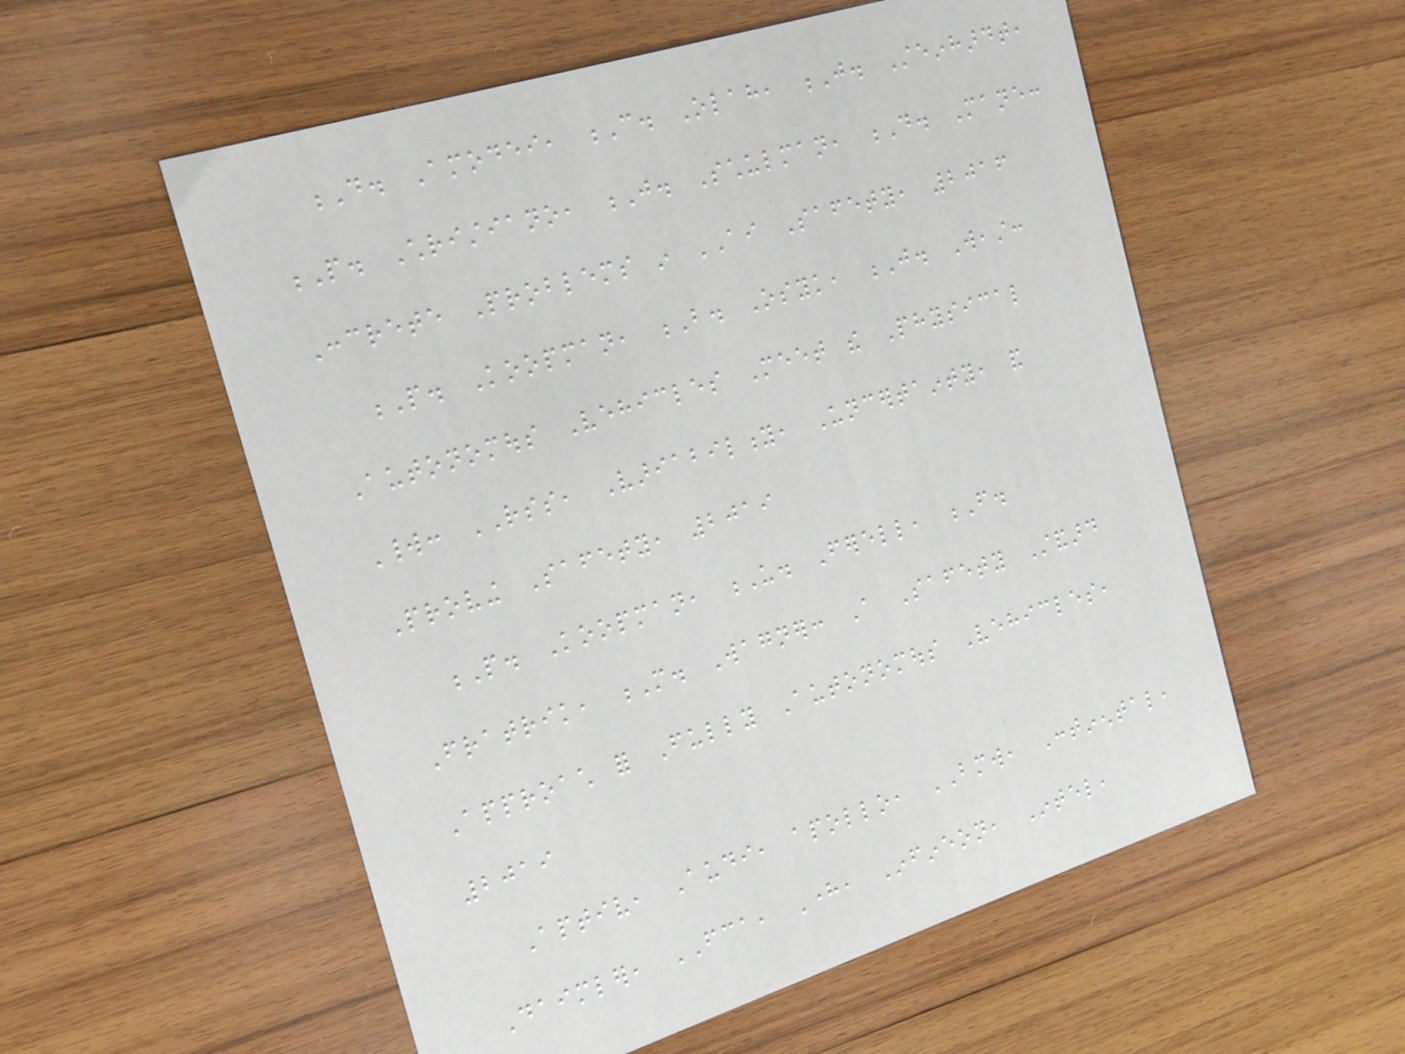D. Amodei, C. Olah, J. Steinhardt,
P. Christiano, J. Schulman, D. Mane:
Concrete Problems in AI Safety, 2016
P. Koopman, B. Osyk, J. Weast:
Autonomous Vehicles Meet the Physical
World: RSS, Variability, Uncertainty, and
Proving Safety, 2019
P. Koopman, U. Ferell, F.
Fratrik, M. Wagner: A Safety Standard
Approach for Fully Autonomous Vehicles,
2019
Aptiv, Audi, apollo, BMW, Continental,
Daimler, FCA, Here, Infineon, Intel,
